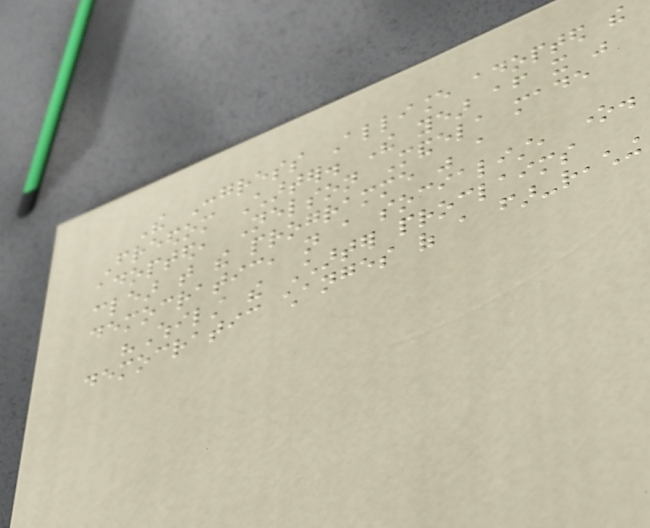The Congress Alliance adopted the
Freedom Charter. The year after it was
adopted, Nelson Mandela made
clear that the programme was a
democratic, not a socialist, one.
"Whilst the Charter proclaims
democratic changes of a far-reaching
